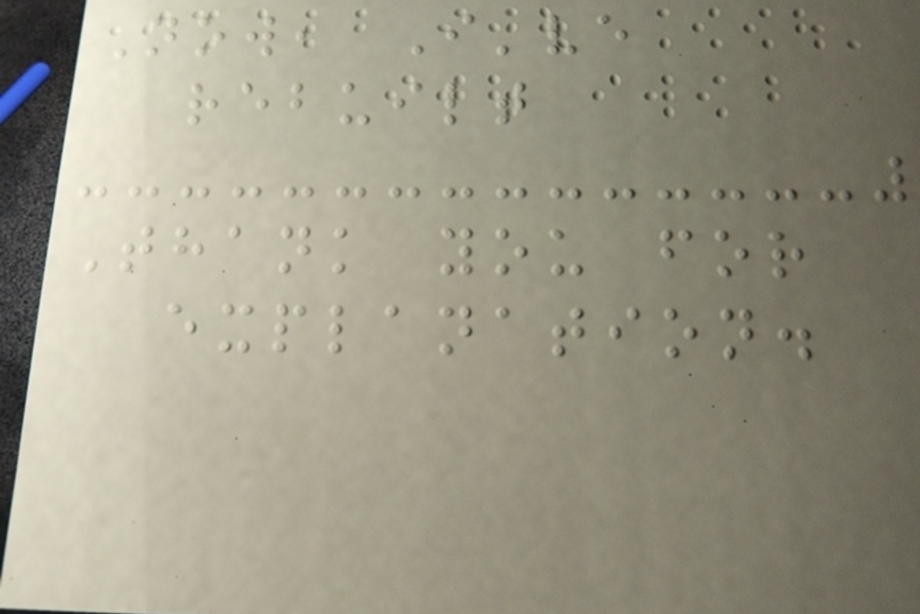Now, I've
rebuilt
Thank you for
explanation.
